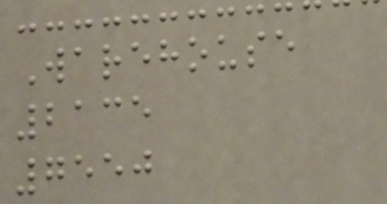Warehouse
2135
7550
